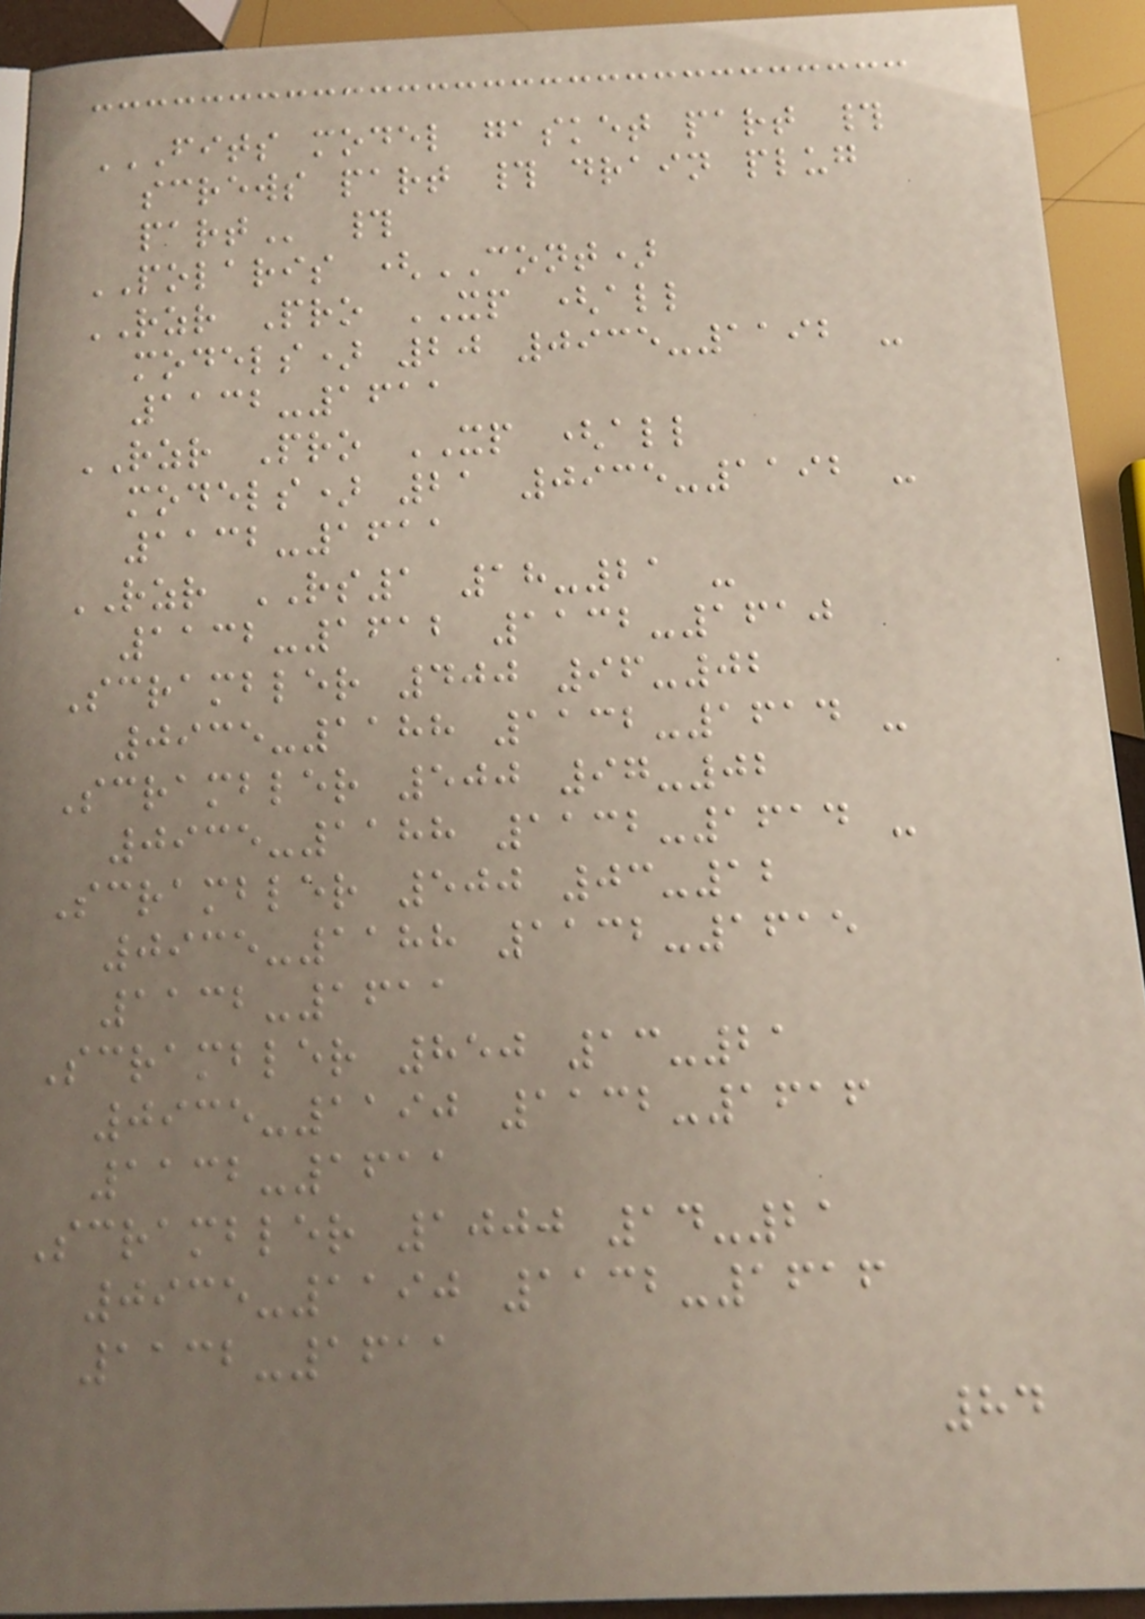FITS MODEL GASKET PART #
SCREWS PART # DRAIN PLUG
PART #
POLARIS (CONT)
RZR Pro XP (all
models) 20 0935-1192 -
1132-1611
RZR Pro XP (all
models) 21 0935-1192 -
1132-1611
RZR RS1 18-21 -
1132-1612 1132-1610
Scrambler 400 96-02
0935-1188 1132-1614 -
Scrambler 500 97-02
0935-1188 1132-1614 -
Scrambler 500 03-12
0935-1188 1132-1615
1132-1611
Scrambler 850 13-21
0935-1190 1132-1616
1132-1611
Scrambler 1000 14-21
0935-1190 1132-1616
1132-1611
84
